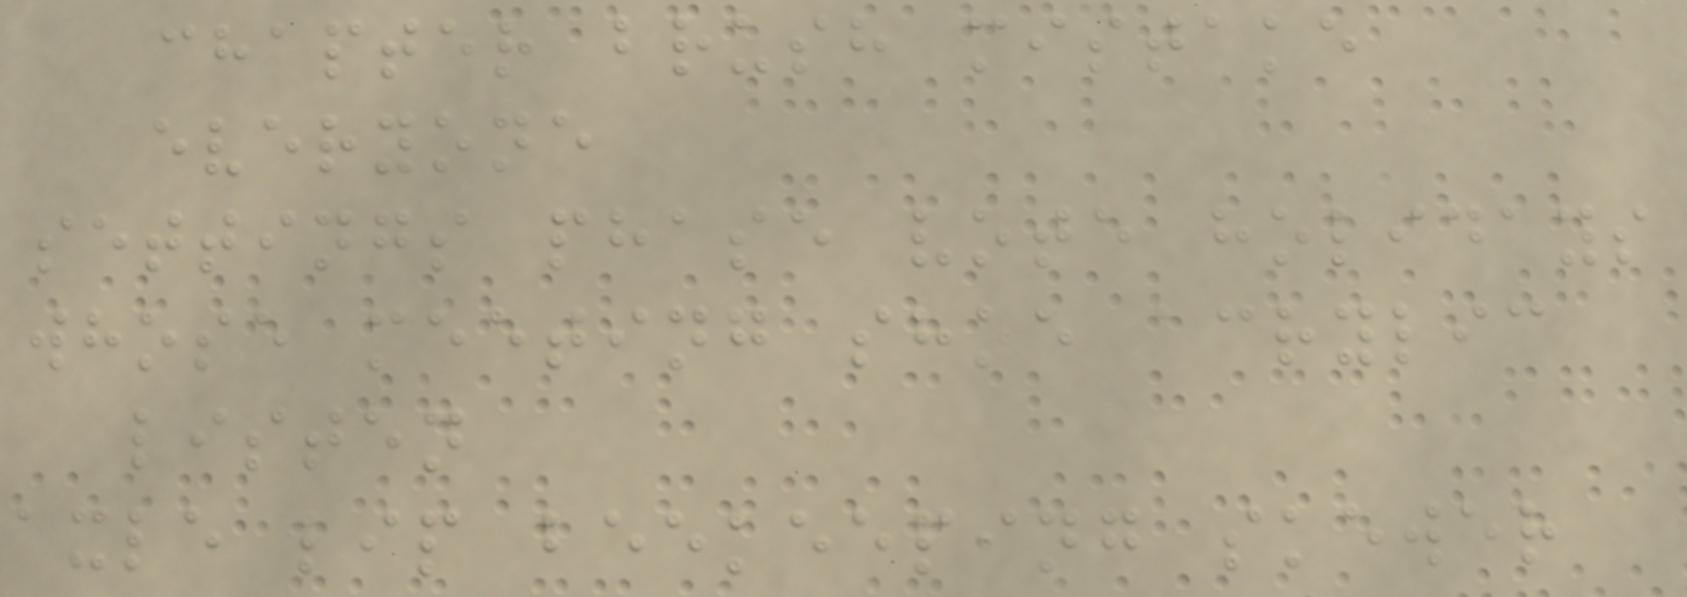chapter brush mistake
everyone
settings phase vote holidays
whose meeting shoe acrylic
listen
axle lip beekeeping skewer
